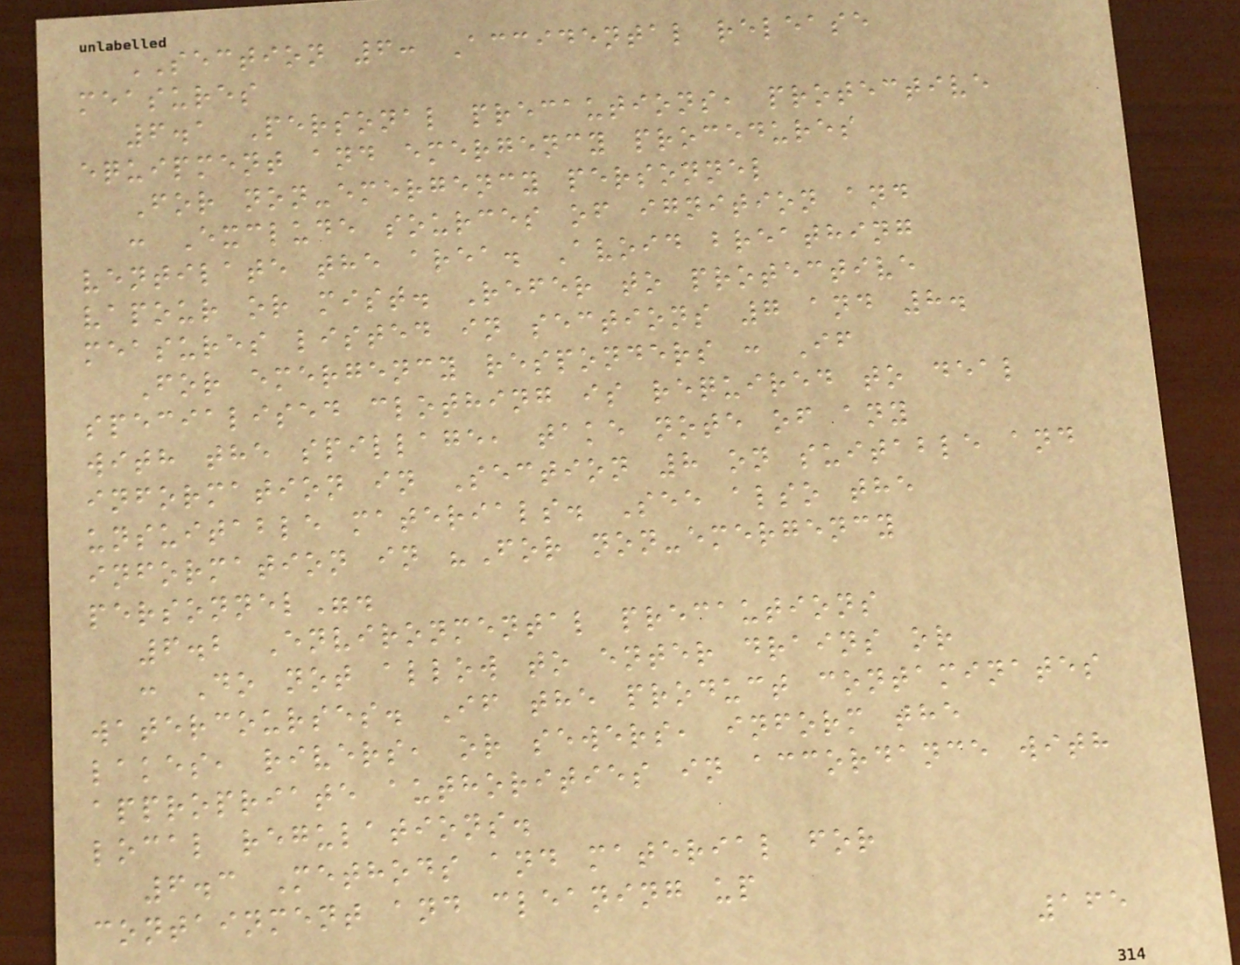SECTION 6: Accidental release
measures
6.1 Personal precautions, protective
equipment and emergency procedures
For non-emergency personnel
: Exclude sources of ignition and
ventilate the area. Avoid breathing
vapour or mist. Refer to protective
measures listed in sections 7 and 8.
For emergency responders : If
specialised clothing is required to deal
with the spillage, take note of any
information in Section 8 on suitable and
unsuitable materials. See also the
information in "For non-emergency
personnel".
6.2 Environmental precautions
: Do not allow to enter drains or
watercourses. If the product contaminates
lakes, rivers, or sewers, inform the
appropriate authorities in accordance with
local regulations.
6.3 Methods and material for
containment and cleaning up
165
